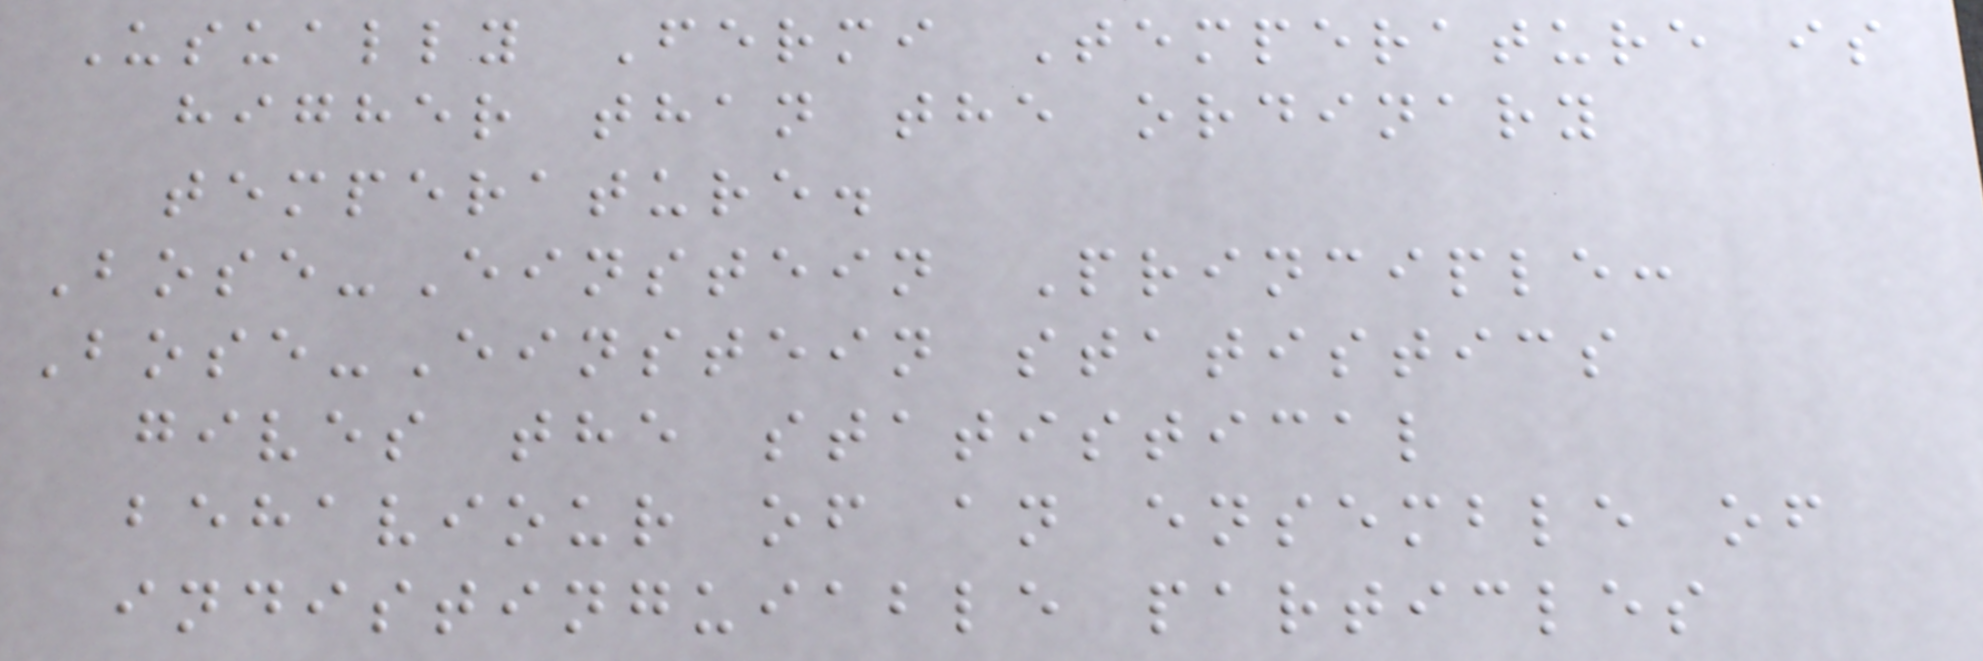Usually Fermi Temperature is
higher than the ordinary
temperature.
Bose-Einstein Principle:
Bose-Einstein statistics
gives the statistical
behaviour of an ensemble of
indistinguiable particles
